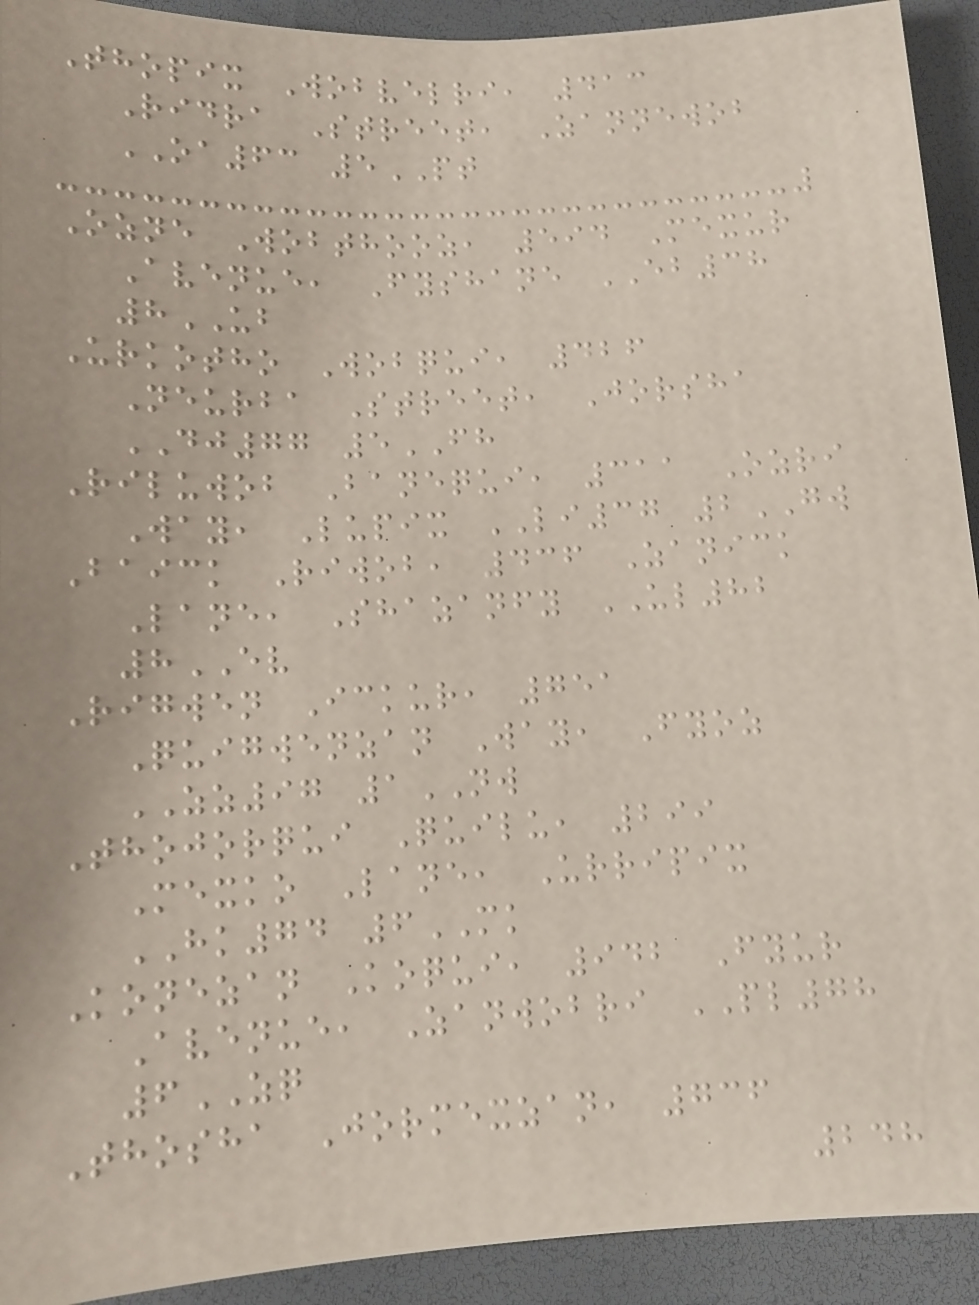Thopix Wobvelri, 413
Ridra Street, Zannewob
OA63 5PT
Ozne Wobthooz, 594 Mexur
Avenue, Fyshane EB38
8UB
Urkotho Wobqui, 426
Neurba Street, Jorsha
DJ77 5FH
Riluwob Banequi, 311 Ozri
Way, Lupix LI37 2GW
Baick Riwob, 436 Zanick
Lane, Shazanfy UL82
8EV
Rigwen Ickur, 751
Quigwenzan Way, Fyoz
ZZ97 1NW
Thojorqui Quilu, 299
Mexko Lane, Urripix
HK74 6MK
Konezan Koqui, 942 Fyur
Avenue, Zanwobri PL78
6ZQ
Thosha Jormexzan, 736
248
